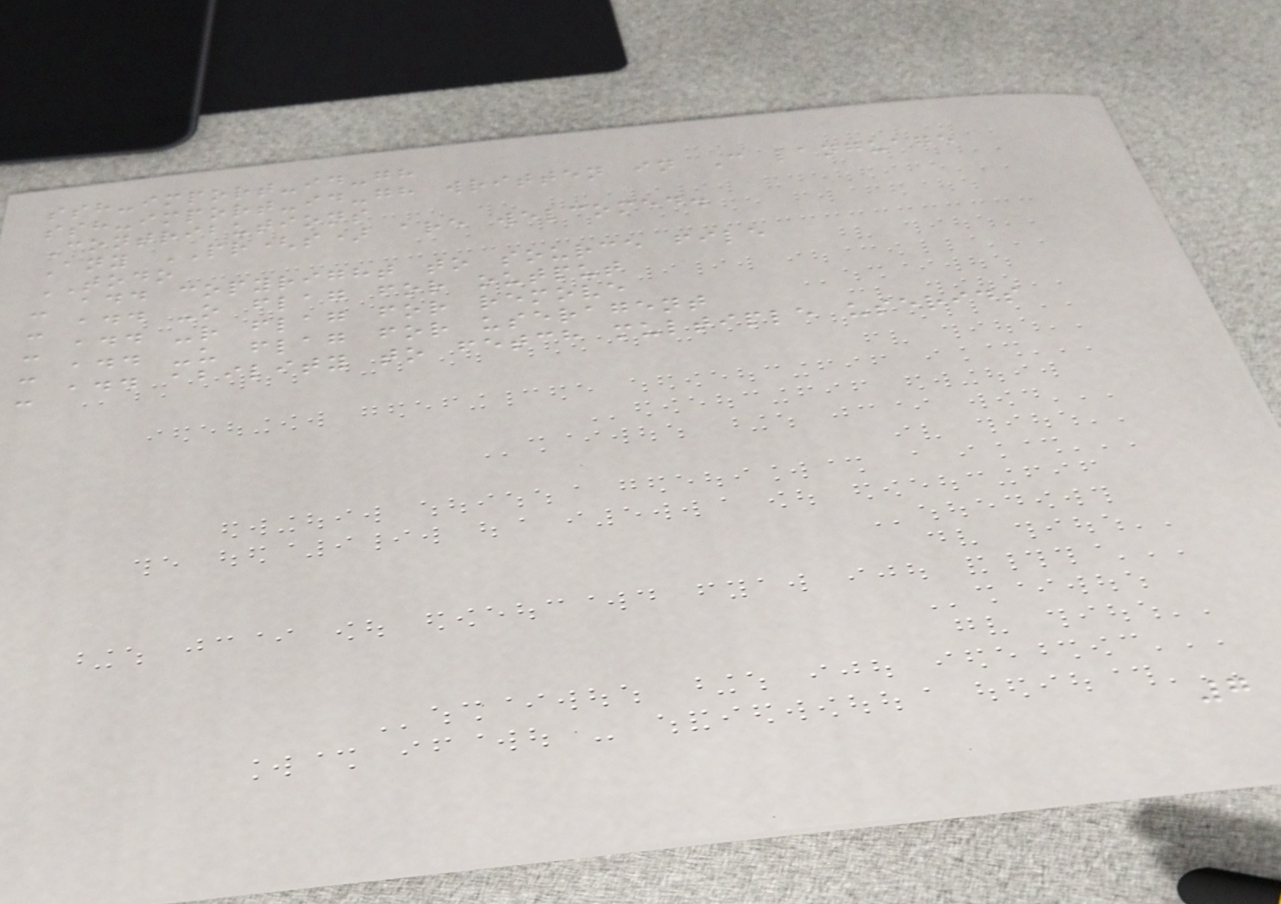ssh-import-id-gh
ssh-import-id-gh written in C language
Contributions
Any PR(s) are welcomed.
TODO
- add copyright to source file
- add -o flag for output
- add -r flag for remove
- add -u flag for useragent
- add ability to fetch multiple userids
7
